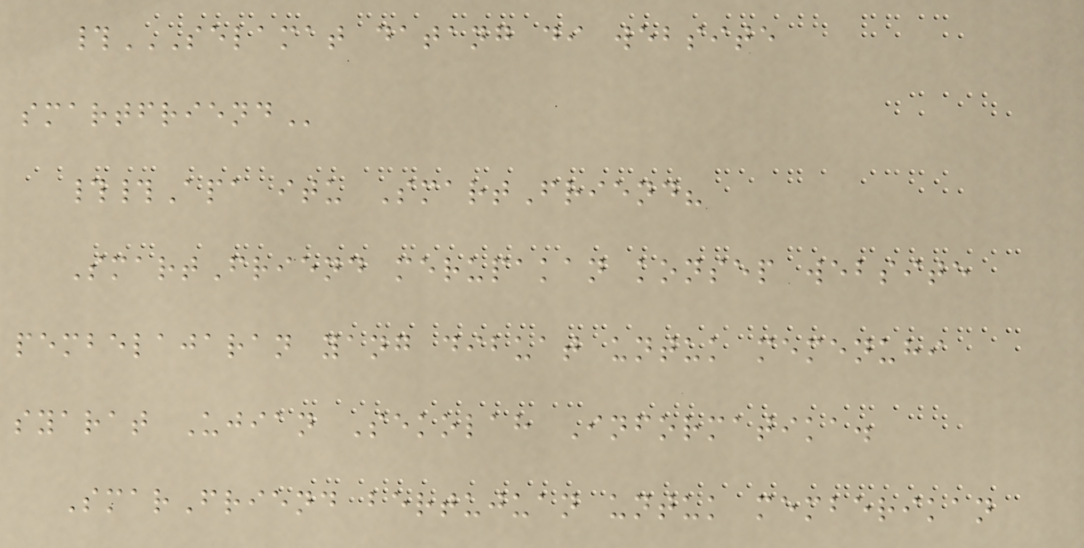#SELAMAT DATANG DI WEBSITE
SMARTFRIEND
##Apa itu SmartFriend?
SmartFriend merupakan konsep website
pembelajaran yang dibuat untuk memenuhi
syarat Ujian Sekolah Informatika.
SmarFriend bertujuan untuk memberikan
